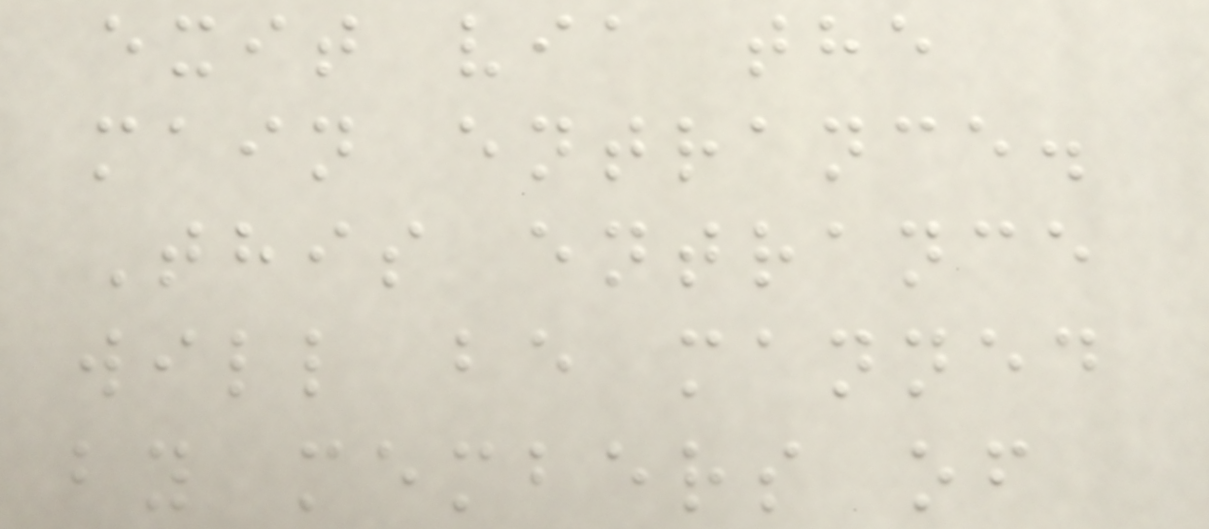exit via the
main entrance.
This entrance
will be manned
by members of
